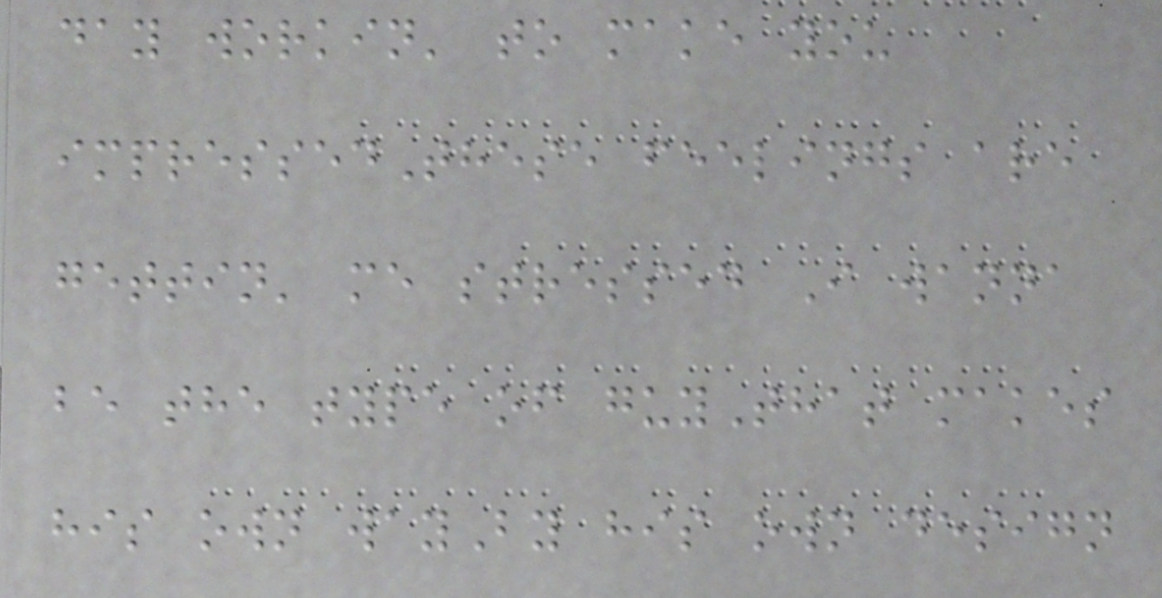day workin' to make you
impressedThese feelings are
gettin' me stressed I wanna
be the type of guyThat makes
his own wayBy his own design
